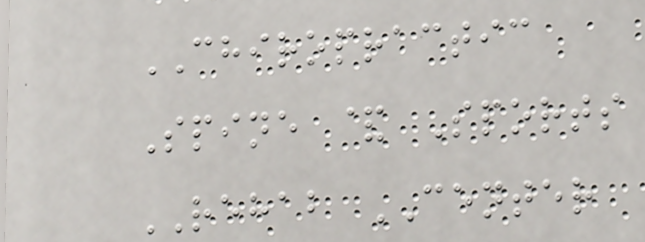CHIROPRACTIC
Spine & Sports
REHAB CENTER
